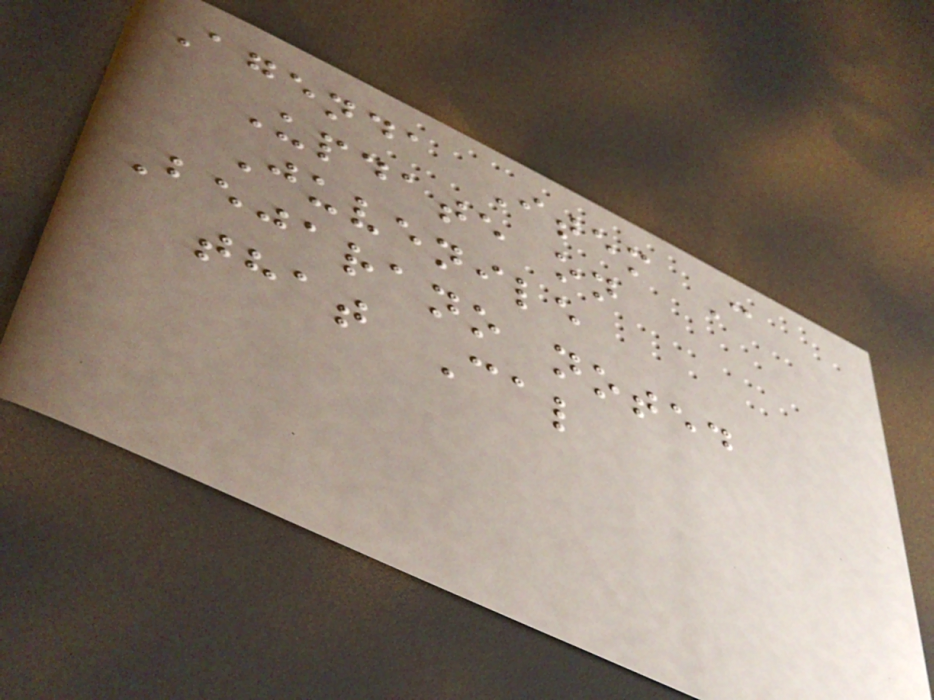Agenda Item C
Update on
Juvenile
Bejarano noted
that Cal
